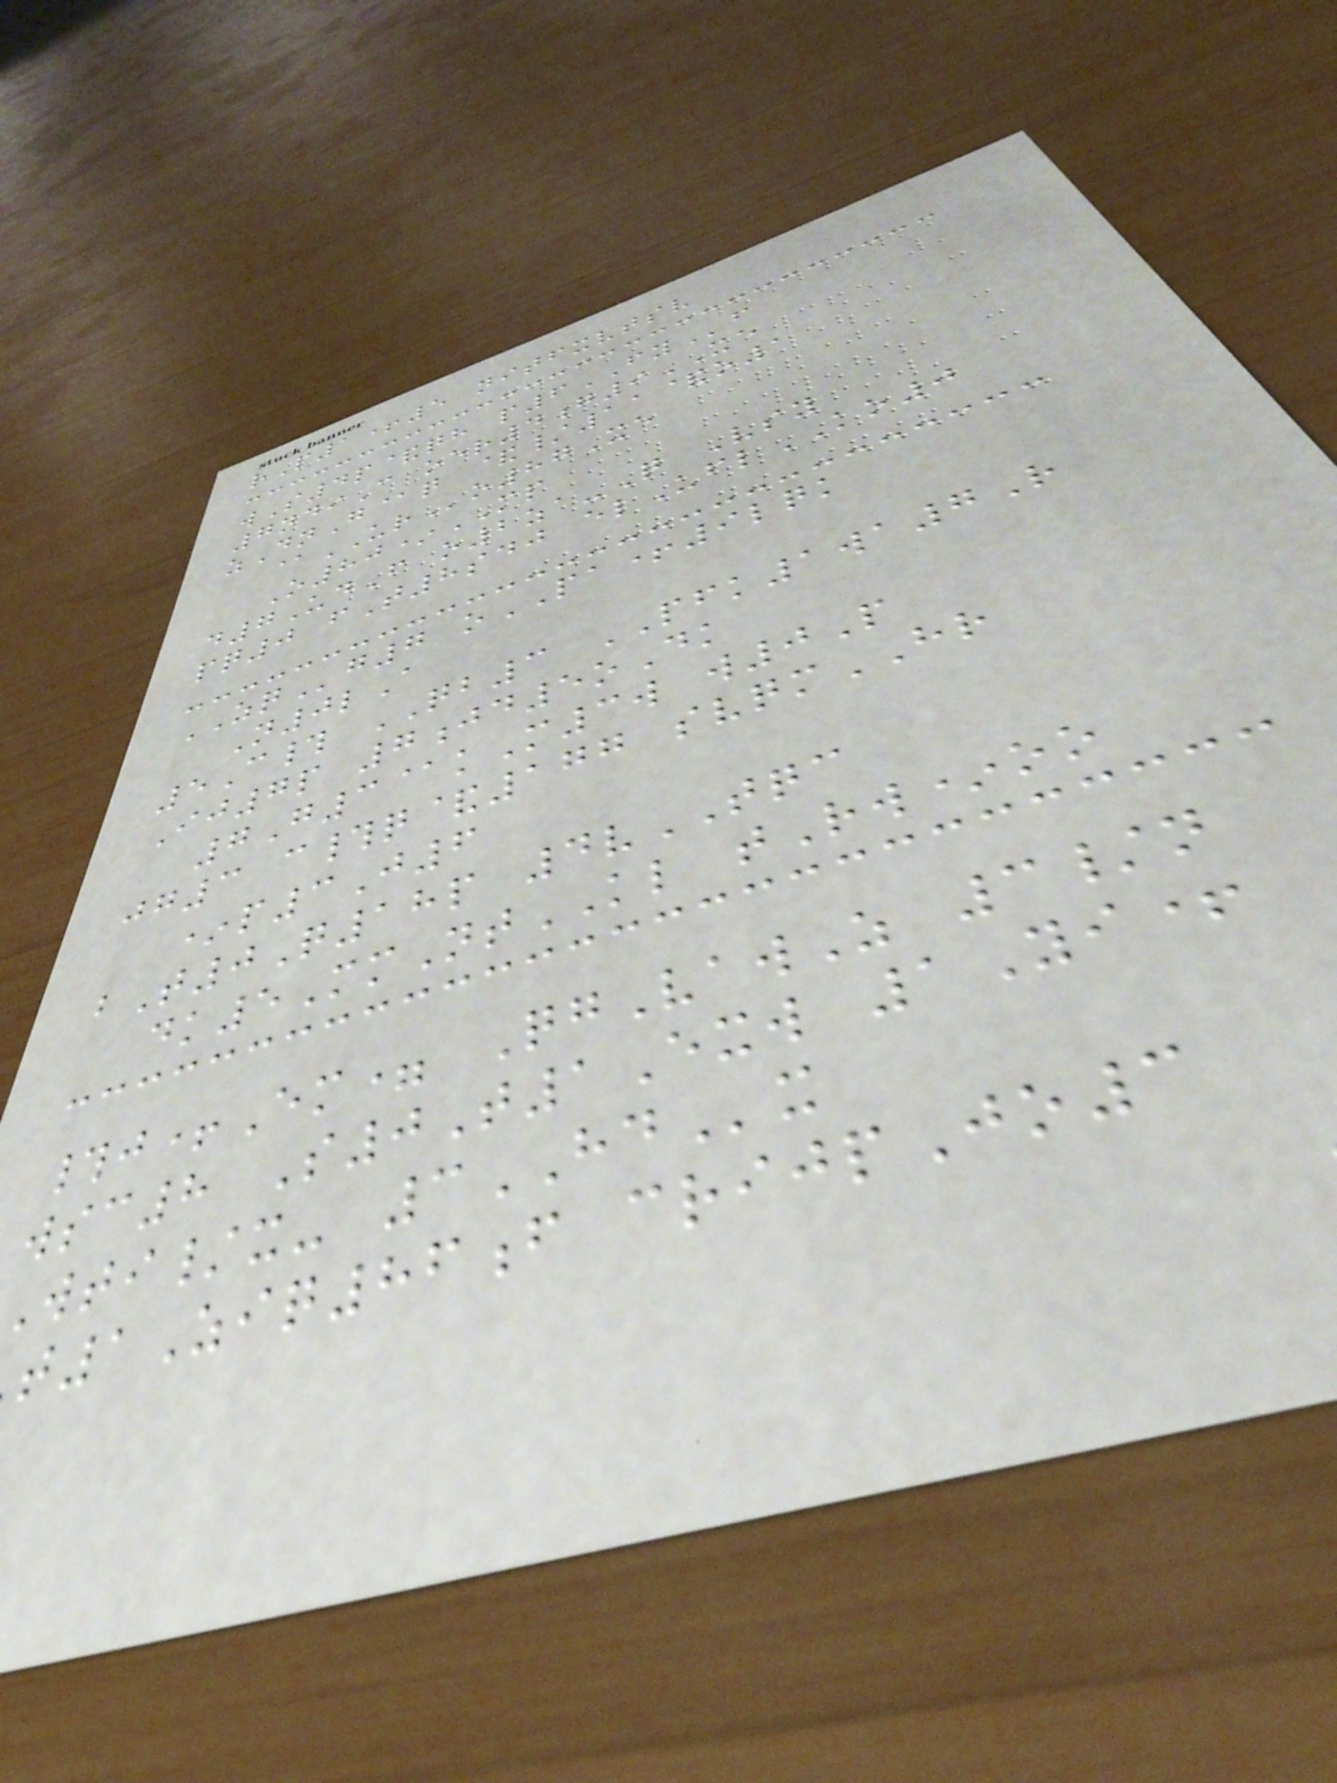rP1+5 nitfxvtsv
wS4p&qh p6FYf
7ndiC oer4g9XE
zDnG@q &/11&o1
@URo87Xe
O80*MP
d7UdF o2za-Q Vsy
pq0 fT8sdj elUflKO0
ZQg7 oPA+9lqk
N0lA
5C# QB3 PFK1wa7R
Ij7p 7jd5oDk
7G3@kM3w w0P
jg3 c#q&177 svqmHR
*p3J6
bT0Q18p 4vTQC
dk5MmNtKL tRw*oo
#j+Em= QgVawZ 3/n
wsc8 S0T1Exw 1Yi+
wti/x- 3HDx
1Ziq86f crijpJo3
